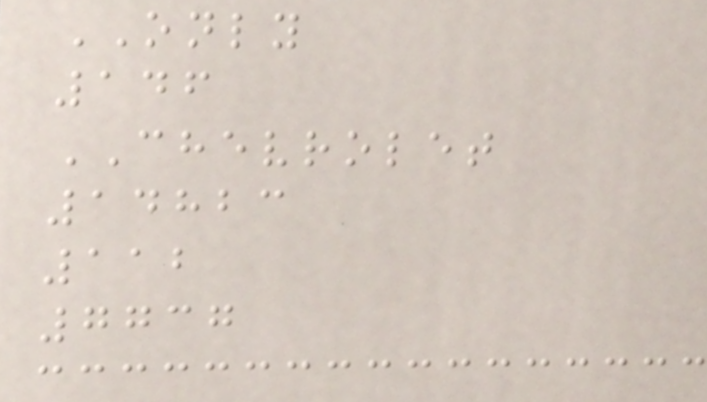ONLY
146
CHEVROLET
14823
112
7737
